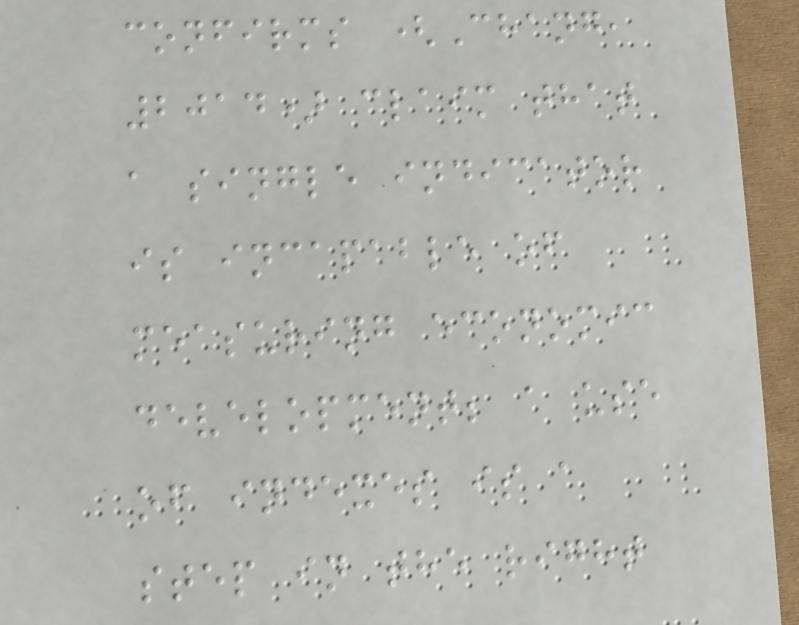confirms (Chang,
2014) claim that
a single indicator
is incapable of
measuring economic
development; a use
of indexes is a
step in the right
